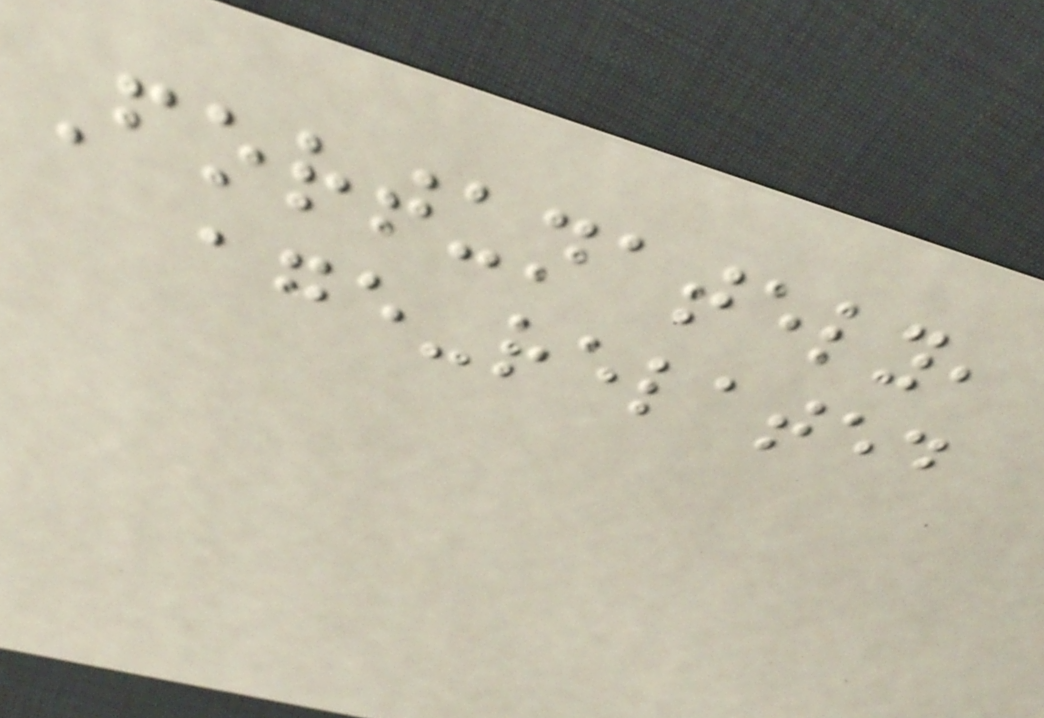Fortunately,
age-related
